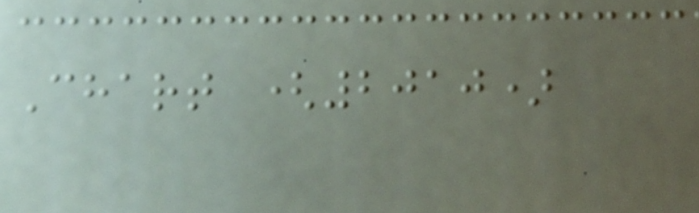Chart (2010)
